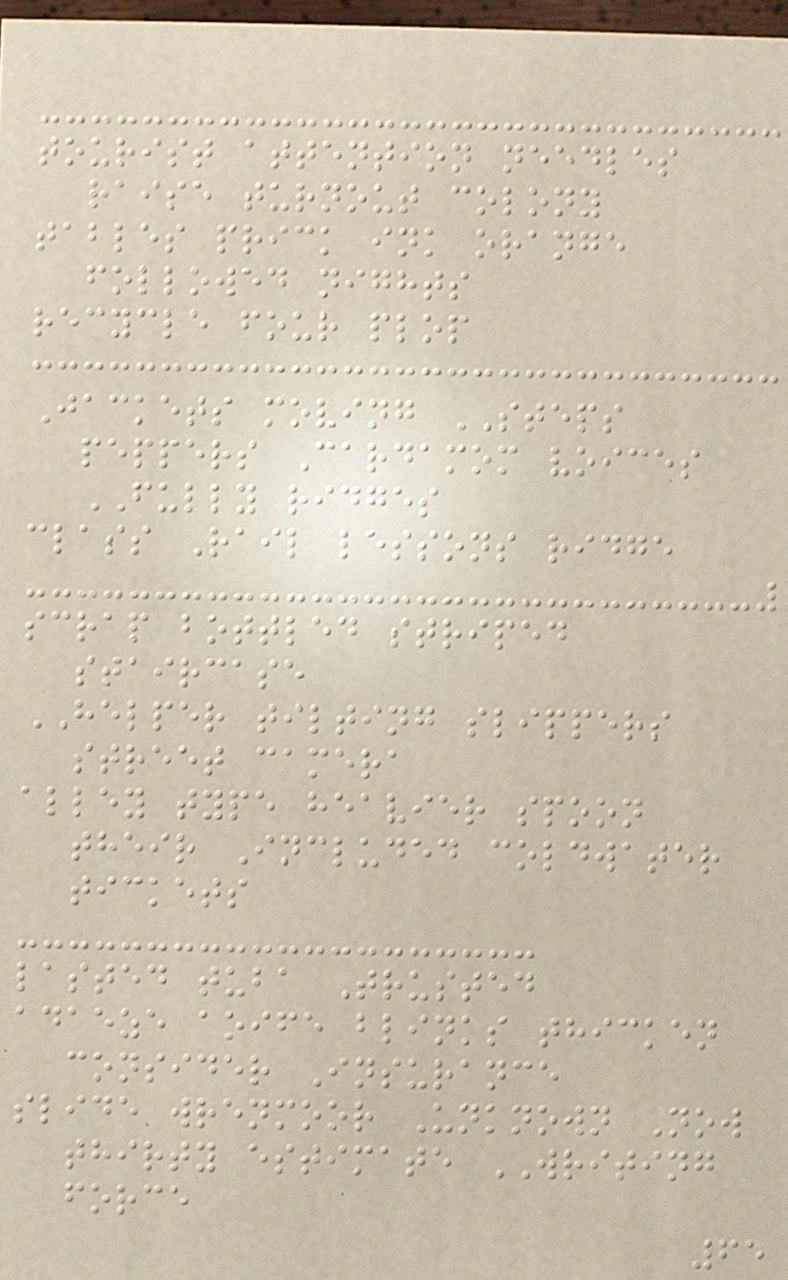tourist attention needles
raise turnout colony
tables prick ink orange
followed nights
recycle four plop
Jackets moving STEPS
peppers Cardamom voices
FULLY ridges
class Rail lessons ridge
scrap bottled striped
staircase
HELPER tilting slippers
street camera
alley type heavier spoon
their Included coldwater
tickets
lasted tuba Trusted
adaeze aoife blinks thicken
consider Insurance
slide wrenmoor Unknown Now
thirty estimate WRITING
force
65
